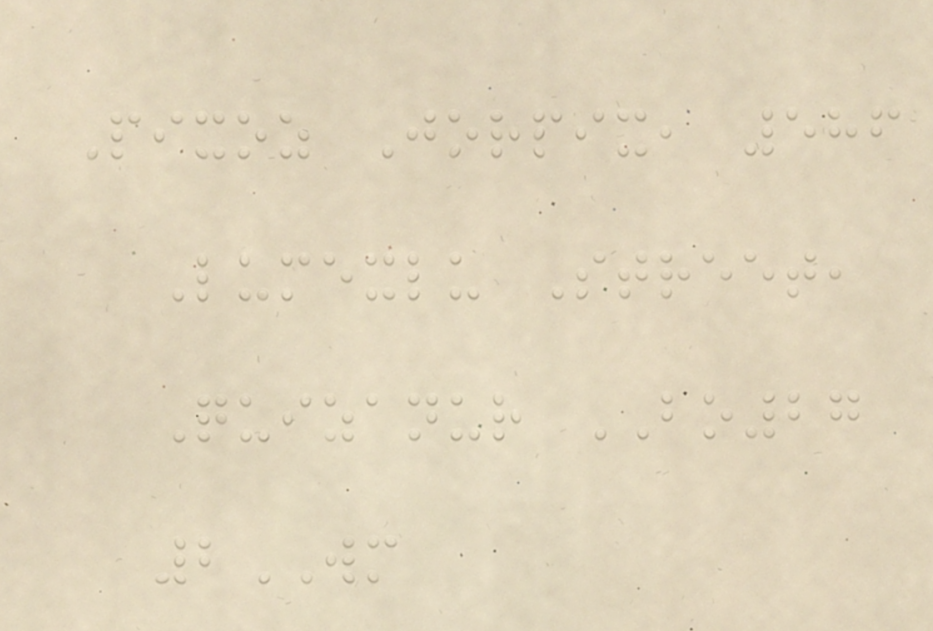Pixoz Jorpix, 586
Lumexlu Street,
Quizanur BO27
2WM
